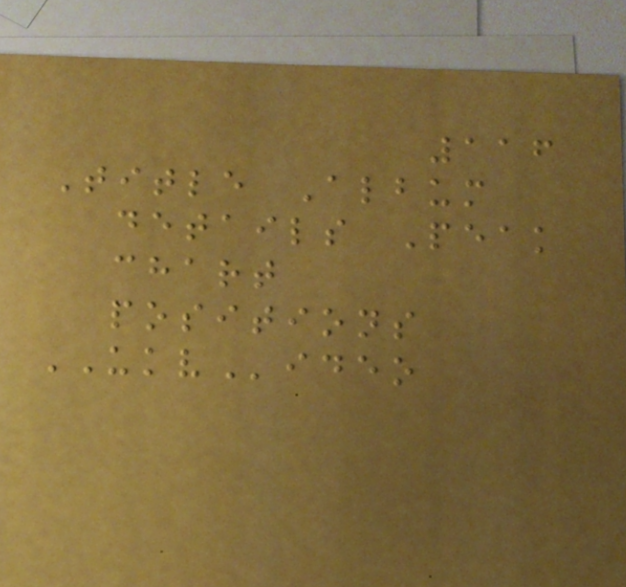116
Title Album
details Peak
chart
positions
UKVideo
